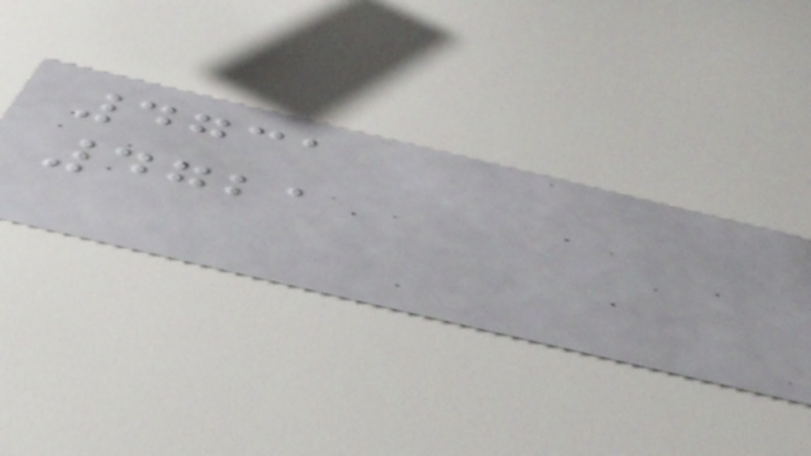4731
4721
